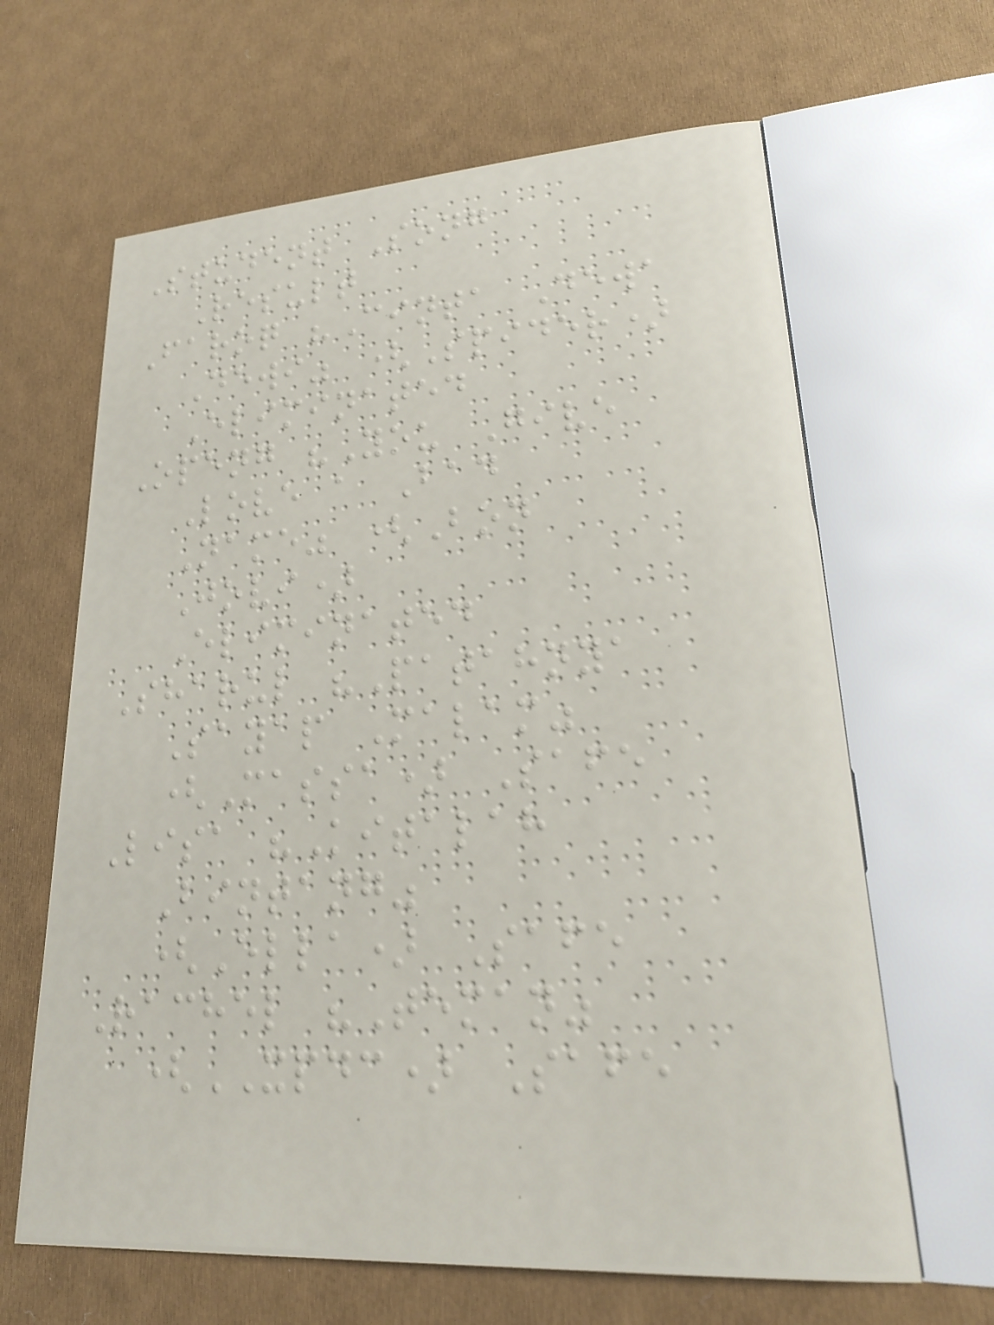Student Song
Result
Faroq "Cinta Dewa
Dewi" (Spider)
Eliminated
Openg "You Give
Love a Bad
Name" (Bon
Jovi)
Eliminated
Sharul "Patahnya
Sayap Malam"
(Massa) Safe
Lisa "Kitalah
Bintang"
(Ella) Safe
Rachel "Teman"
(XPDC) Safe
